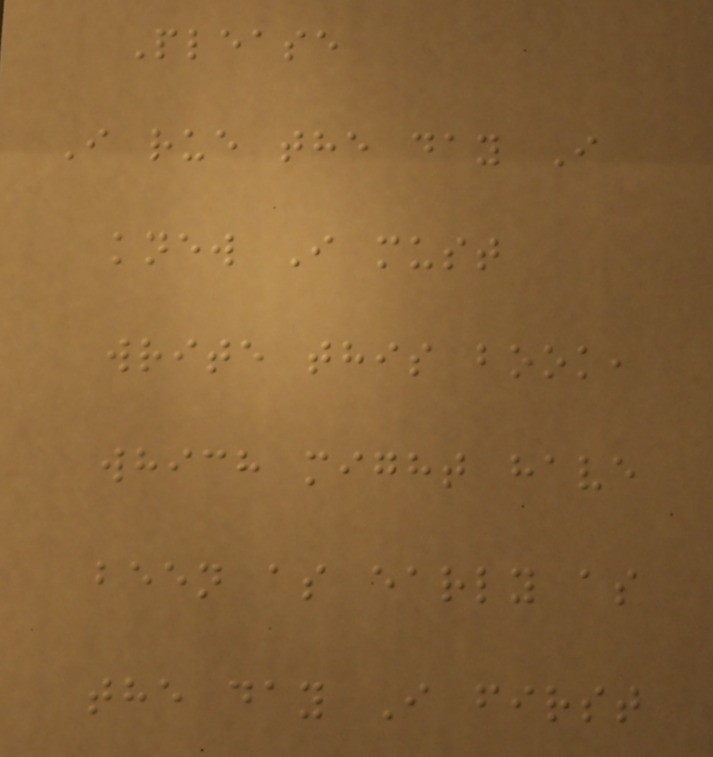Please
I rue the day I
knew I must
write this book,
which might have
been as early as
the day I first
